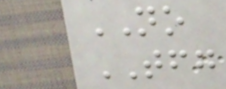NO
TFG
